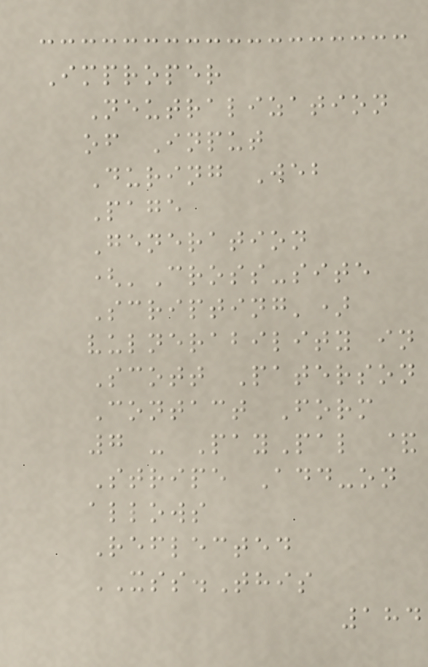Improper
Neutralization
of Input
During Web
Page
Generation
('Cross-site
Scripting')
vulnerability in
Scott Paterson
Contact Form
7 - PayPal &
Stripe Add-on
allows
Reflected
XSS.This
184
